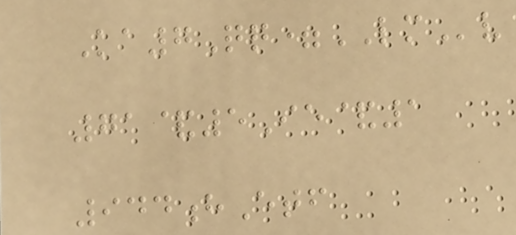Ka7Qq=LMv
71&5Ie&1
944hEtf
